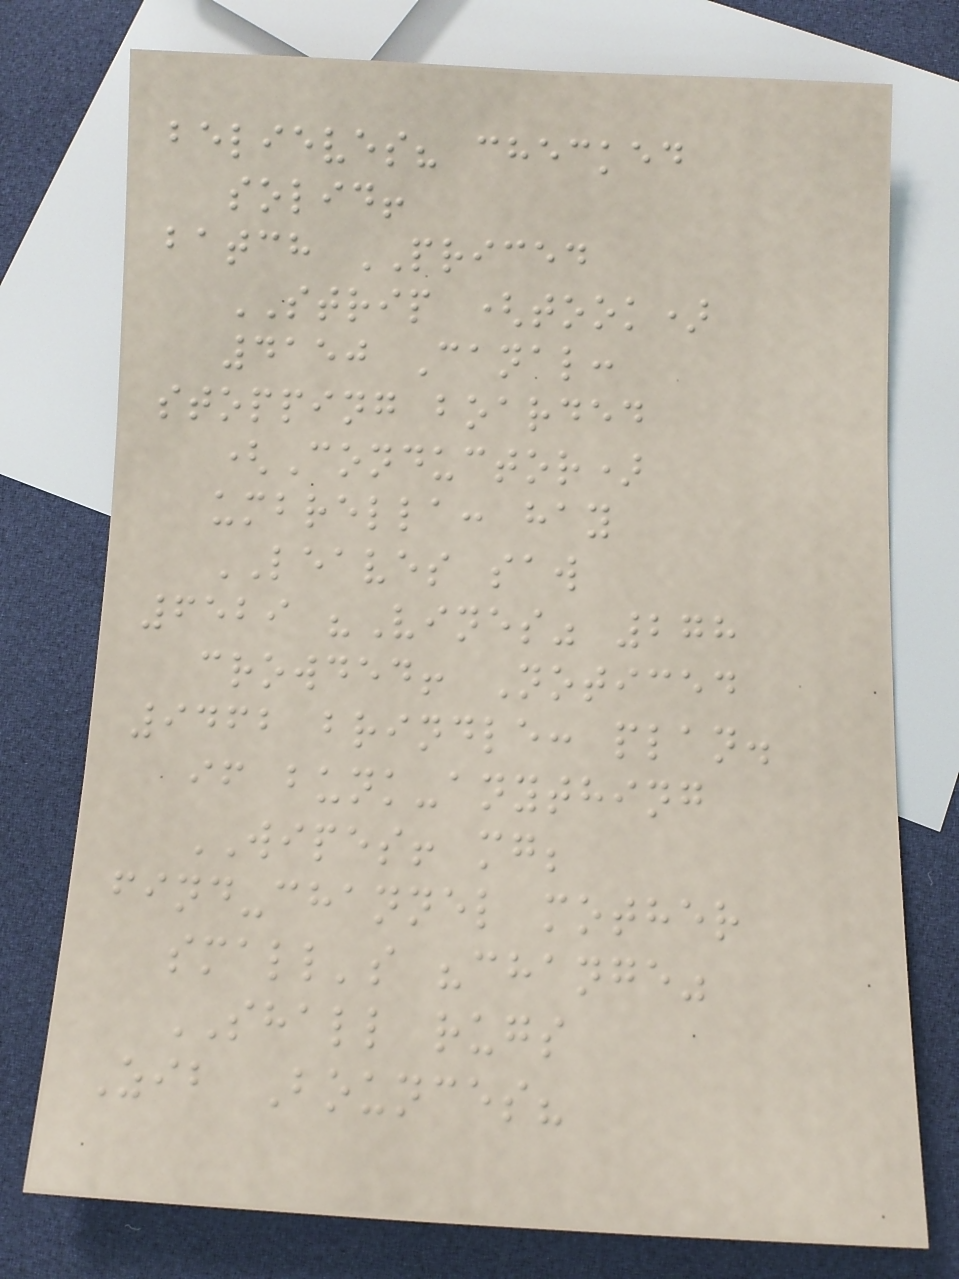believes? checked
solid!
batch PRICED
STRIP (took)
4150 Canal:
stopping boarded
(Conductor)
umbrella: hay
LEAVES saw
6529 "Vines" 278
crowded! Noticed
9462 brindle: plan.
if bunk-anything
WIPES! mg;
find-channel mother
small's "change"
SHALL rugs
Zib Bounces?
